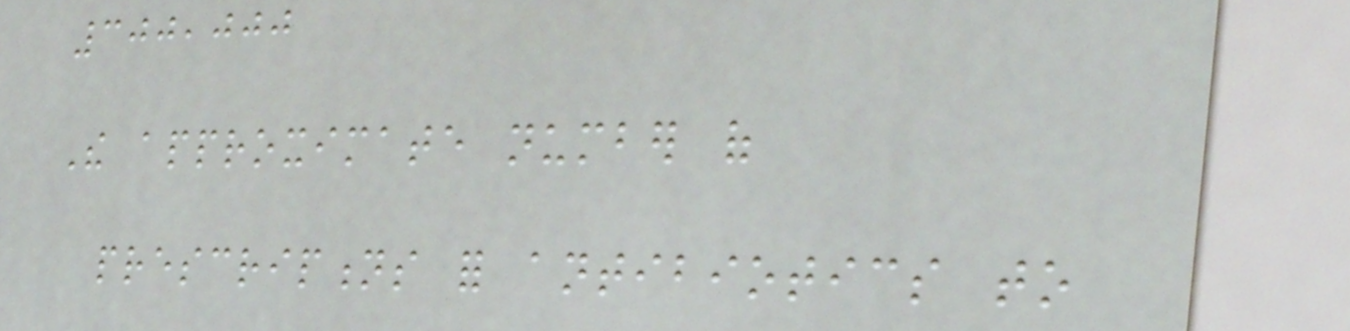300,000
The approximate number of
prescriptions for antibiotics to
